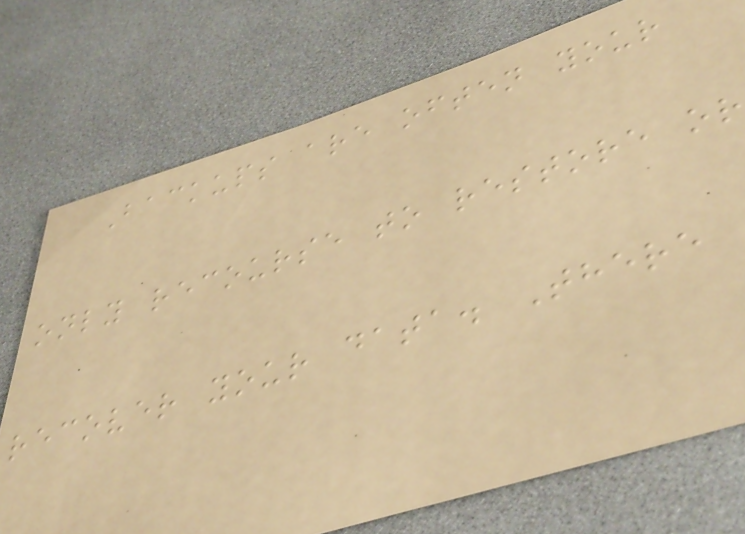Backups are often your
only recourse to restore or
recover your data. There
